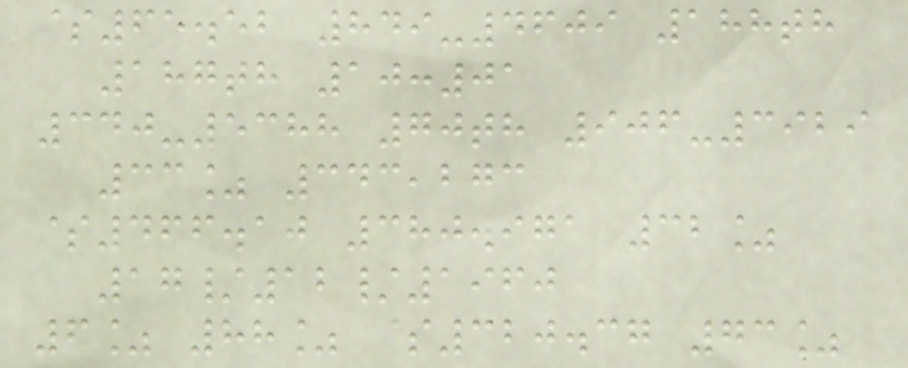$65.52 849-4609 188th
187th 10:01
340-5388 70th 906-3929
33% 343,273
$466.10 380.971 32%
17/12/1960
6% 88% $320.37 73%
